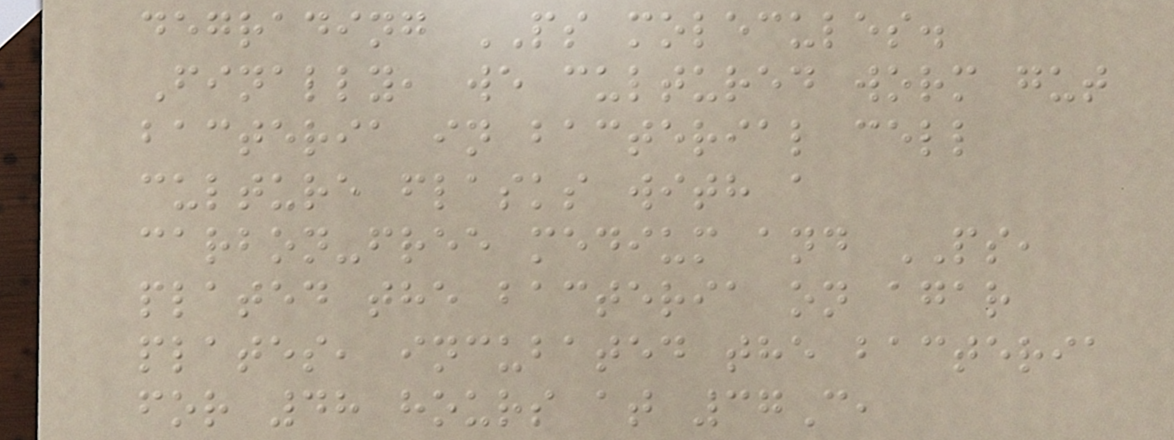degrading PS molecules.
Finally, we cultured worm gut
bacteria in bacterial cell
culture flasks with a
carbon-free medium and PS,
plated the bacteria on agar
plates, incubated the bacteria
for 48 hours at 37C,
